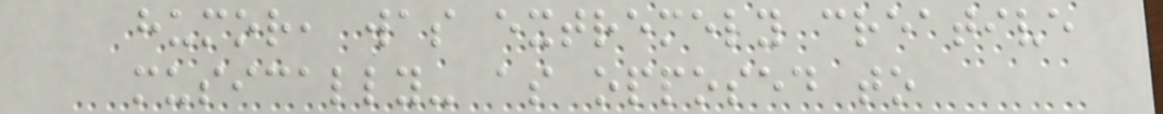humor, was extremely creative
musically- as opposed to
